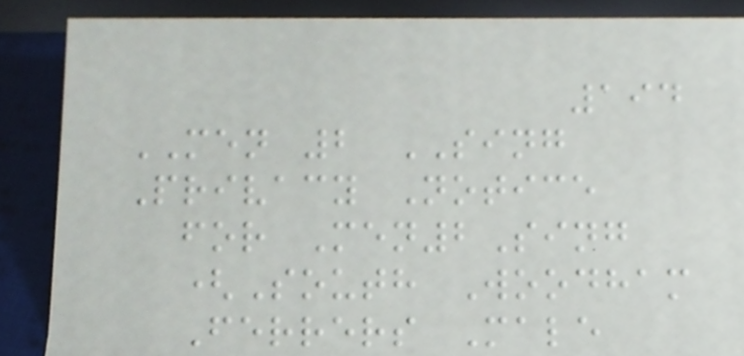194
MEN 2 SING
Privacy Notice
for Men2Sing
(South Woodham
Ferrers Male
